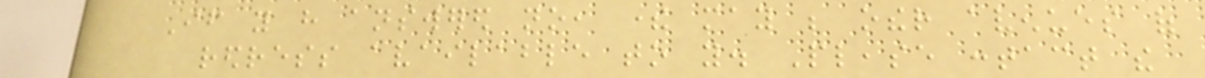If you have answered no, there may be other avenues of
redress available to you. Please contact the
